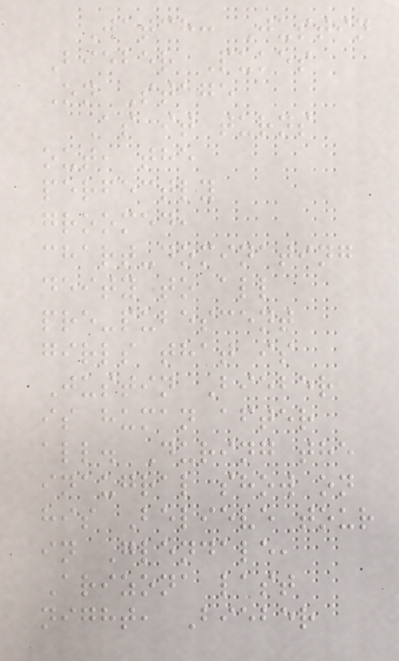Watch: Justin
Bieber Pukes
On Stage
As it turns
out, the
perfectly
groomed,
chart-dominating
deity to all
pre-pubescent
girls that is
Justin Bieber
is human after
all. During the
inaugral show on
his Believe tour
in Glendale,
Arizona last
night, Bieber
